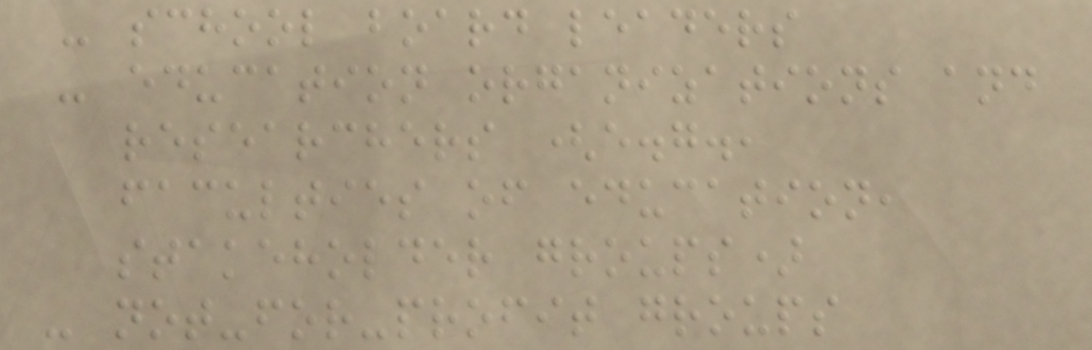- school board leaders
- education organizations and
researchers (e.g.,
faculties of education,
stakeholder groups)
- not-for-profit groups
